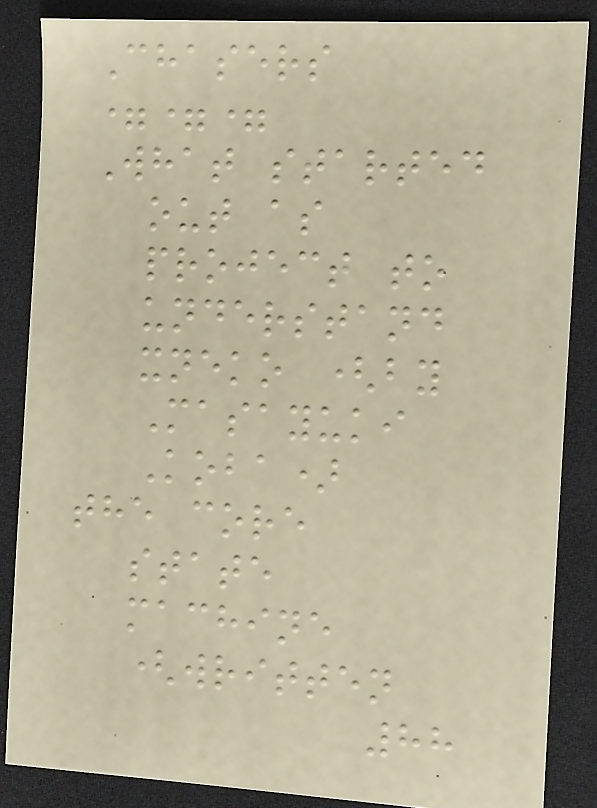Chasers
===
What started
out as
project to
understand
xneko (by
Masayuki
Koba)
the core
state
machine
(written
88
